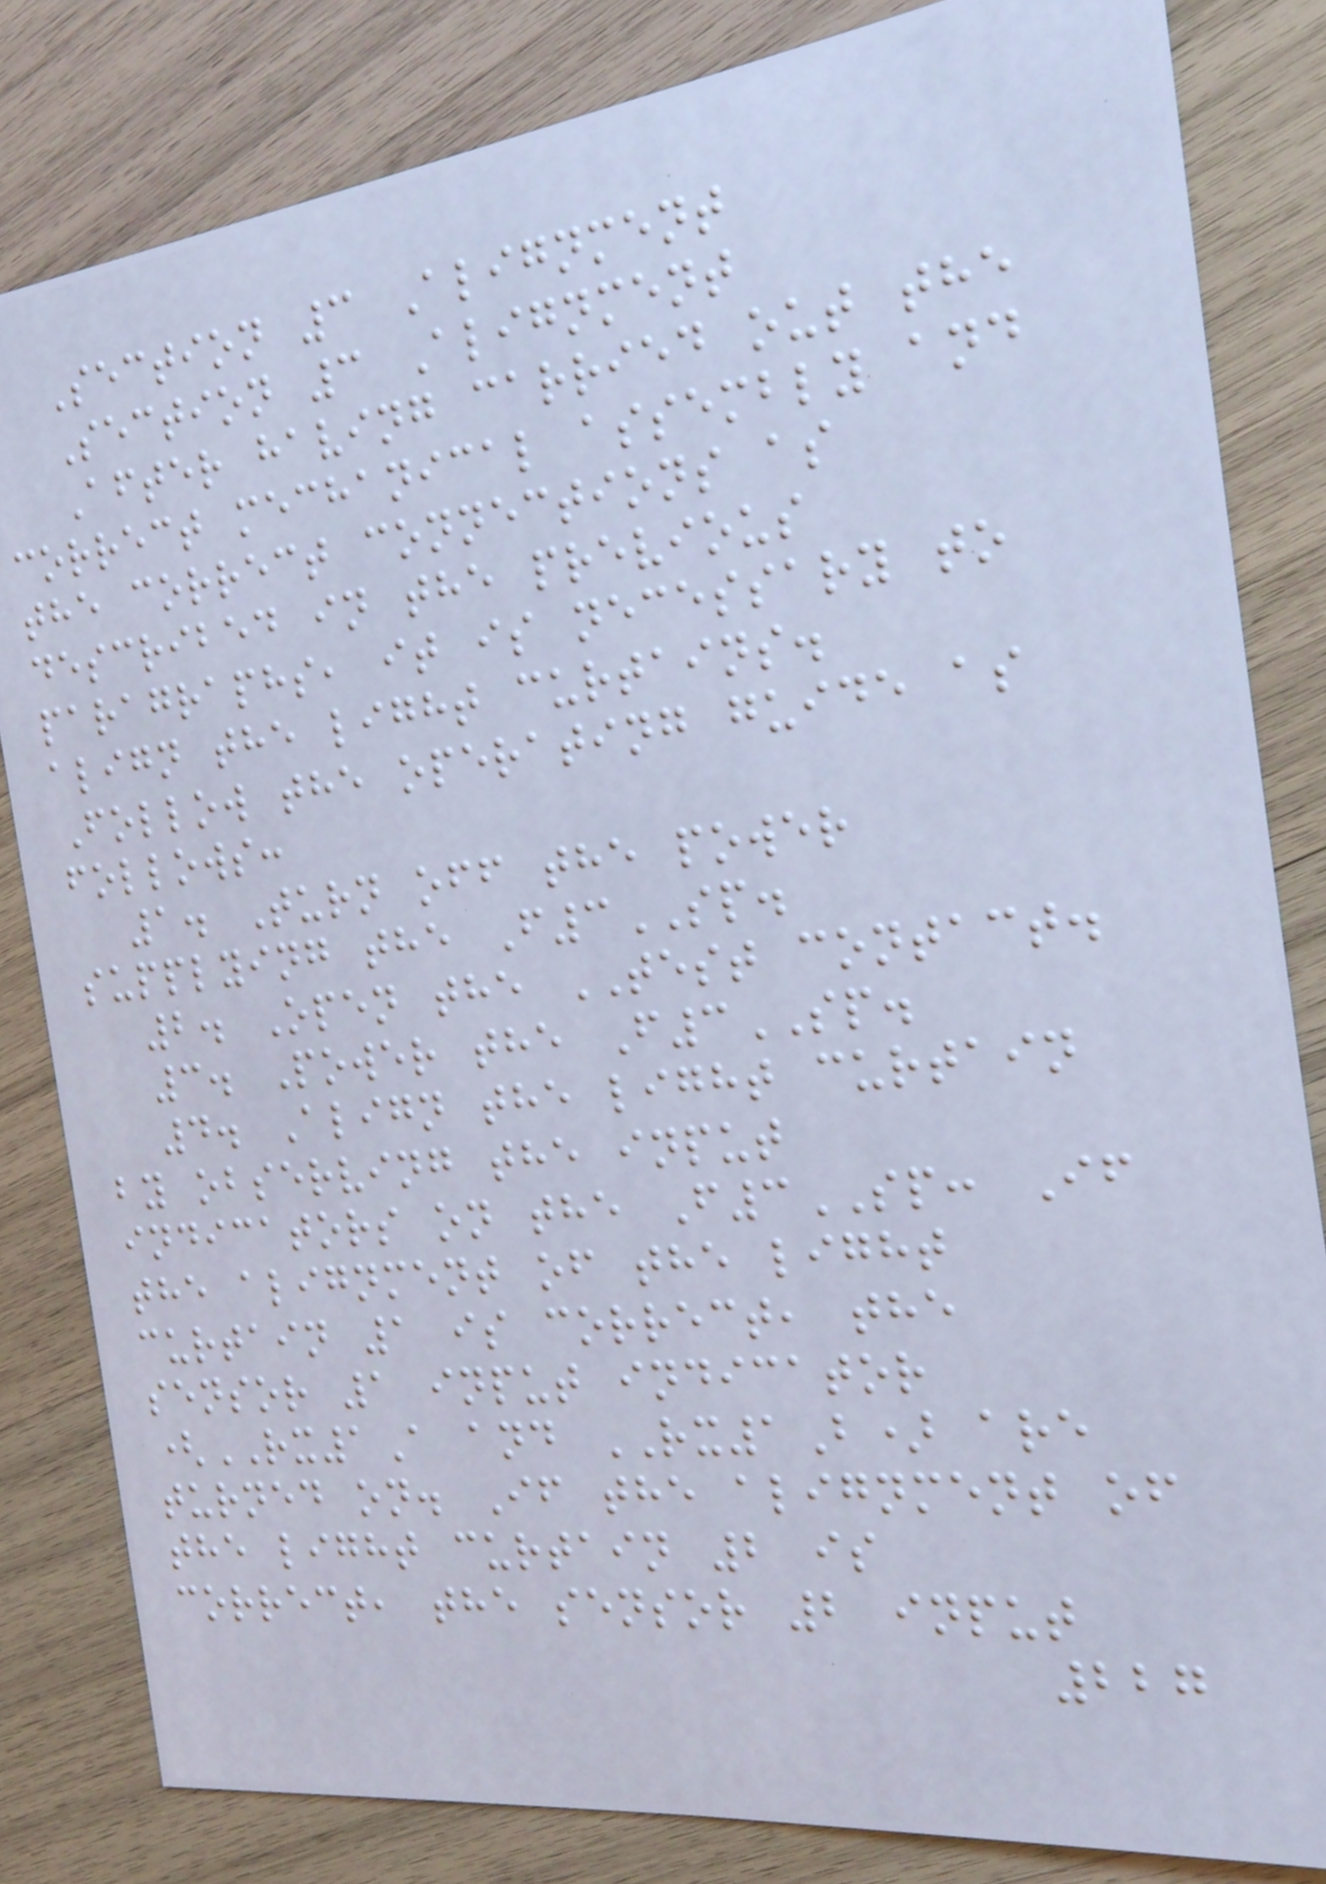Section 3 Alignment
Section 3 Alignment
After having carried out the
correct mechanical assembly and
the correct connections as
described in the previous
paragraphs, it is necessary to
align the light curtains.
Follow the operating guide as
follows:
1. Turn off the power
supplying the F3SP.
2. Open the TEST contact.
3. Power the F3SP.
4. Align the light curtain
by observing the input
indicators on the F3SP: If
the alignment of the light
curtain 1 is correct, the
sensor 1 input indicator
(RX1A and RX1B) are
turned on. If the alignment of
the light curtain 2 is
correct, the sensor 2 input
227
